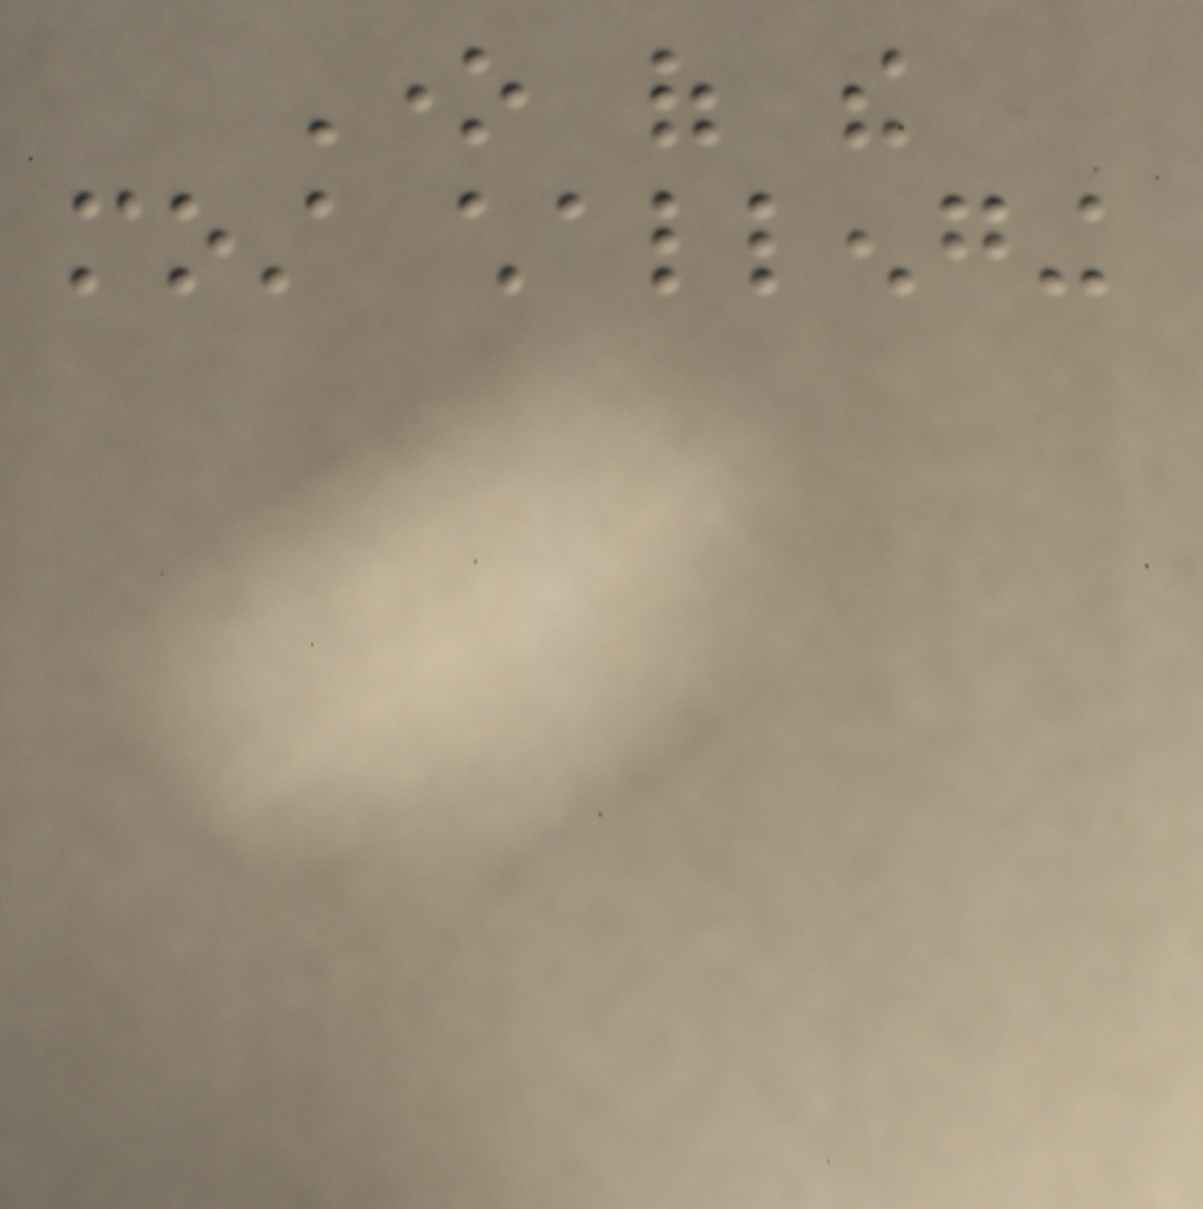One of the
most challenging
